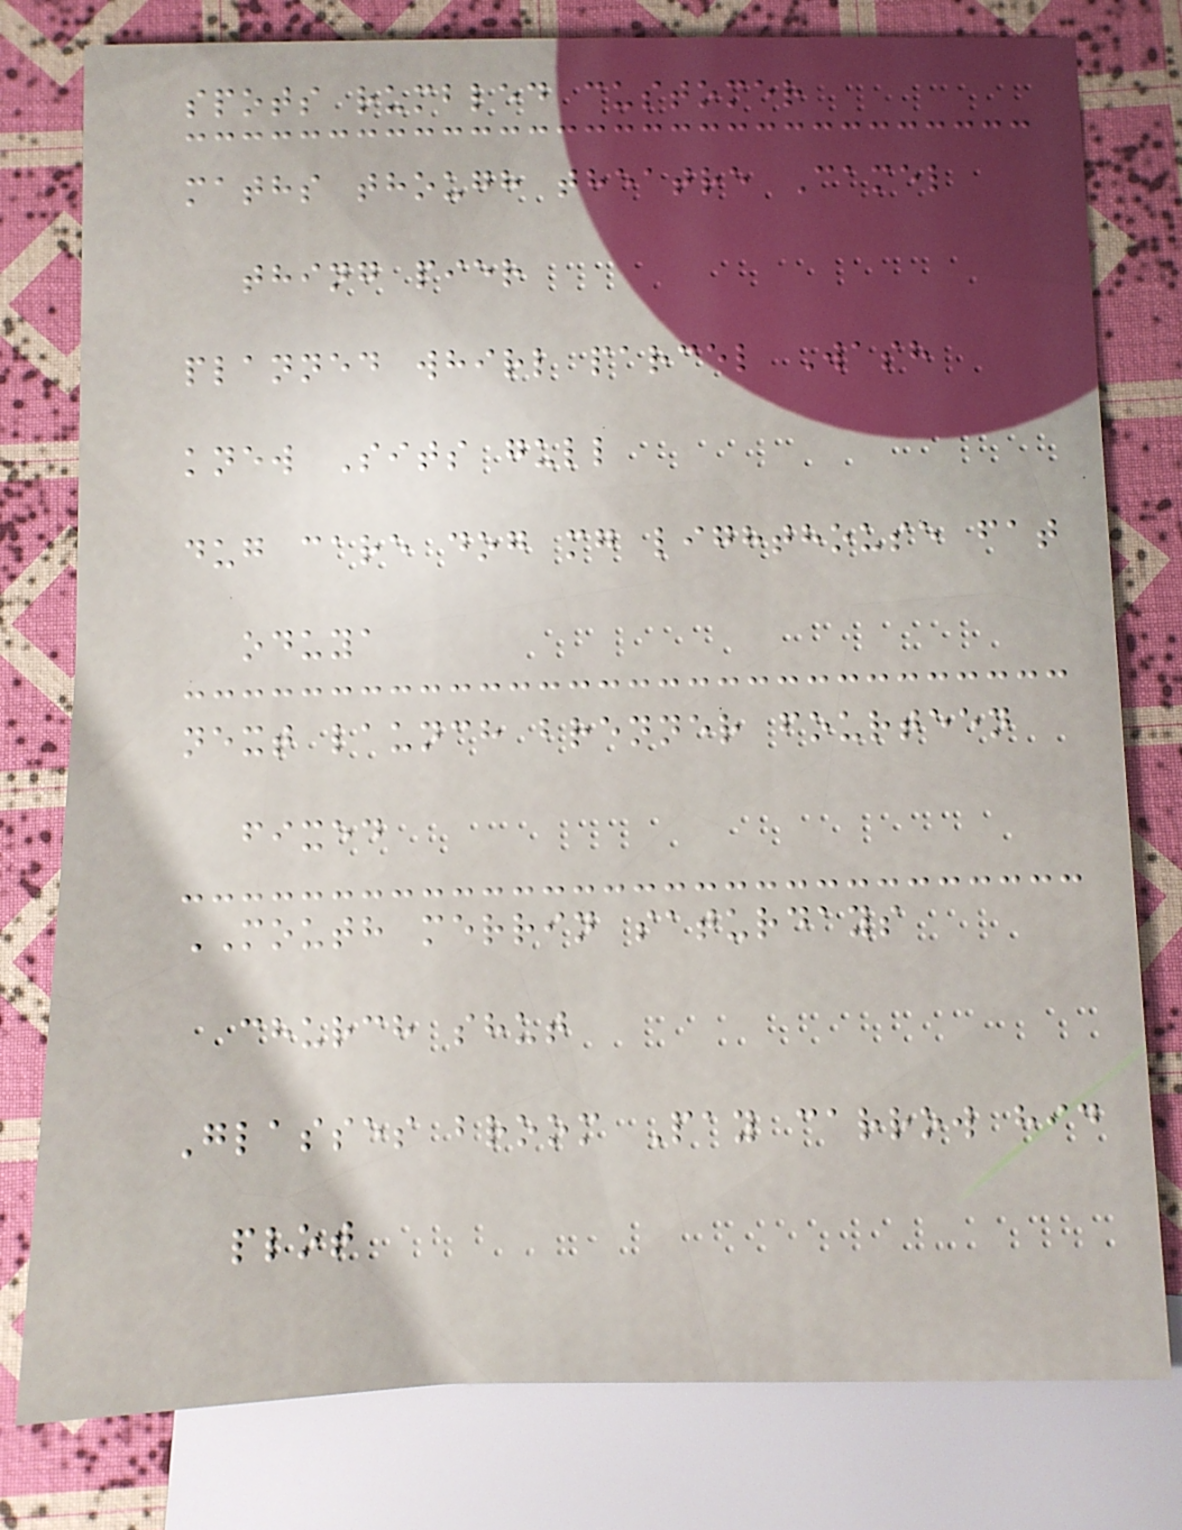spots rumbled customer
maths though theatre Camel
thing pier
planned whirl parcel Wash
knew Sits gull
dug care dog mg lighthouse fat
oduya
next launch brenner fourteen
fixed
MOUTH merrin saturdays
church shut
Glasses broom Pay carrow hid
plot
